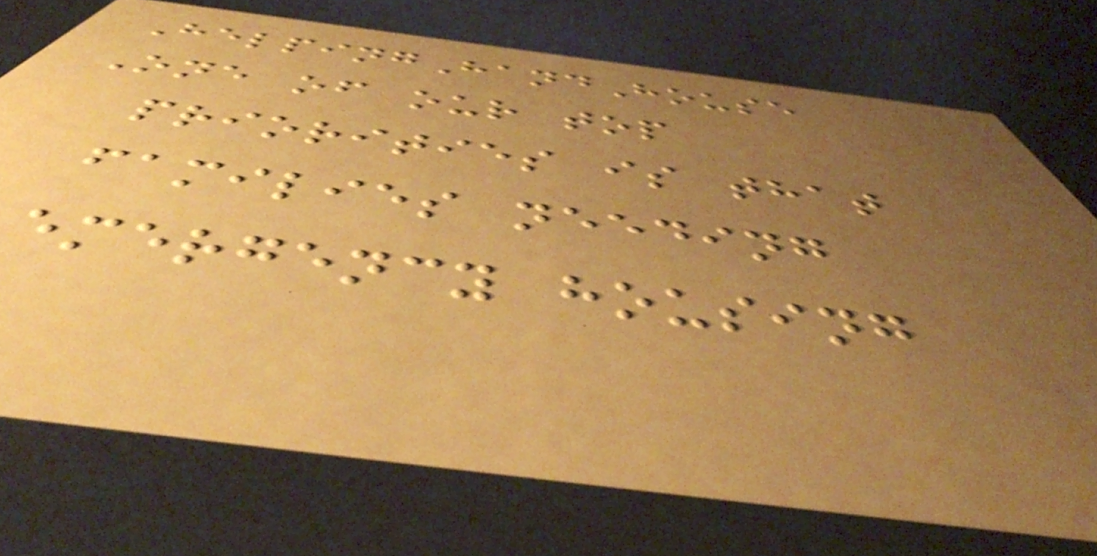HelpingHandHouse
One of our top
priorities is that
families needing
emergency housing
